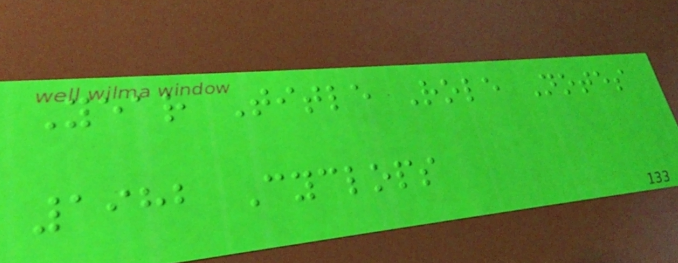Year Title Role Notes
1982 Cyclops
